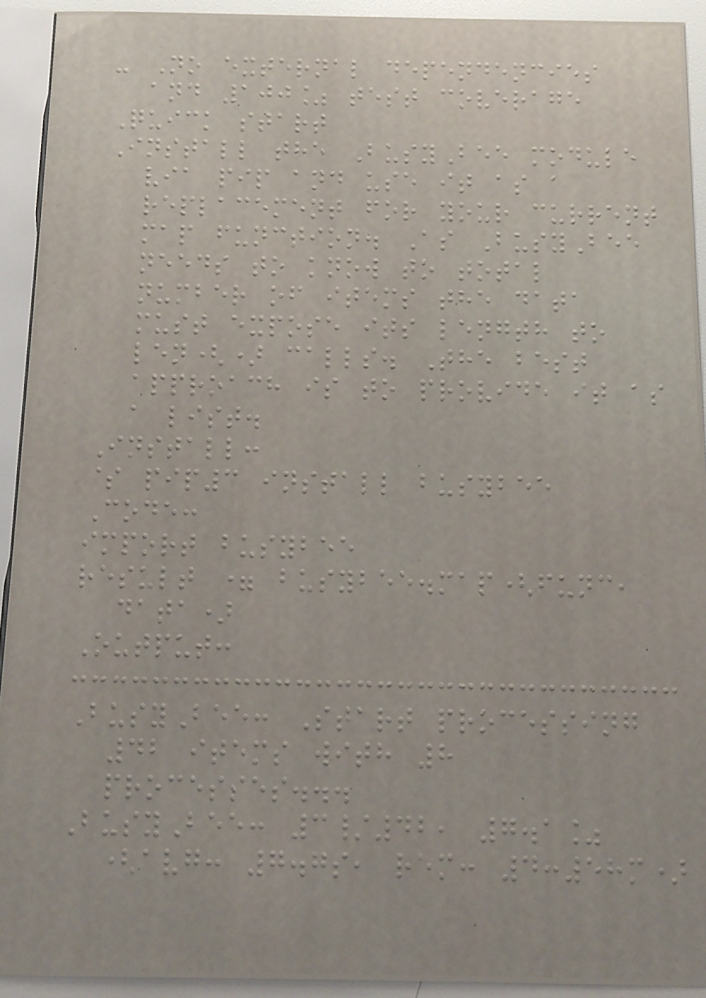- No external dependencies
and 100% test coverage
Quick start
Install the BusyBee module
via pip and use it as a
replacement for your current
map function. As BusyBee
needs to know to total
number of items the data
must expose its length to
len() calls. The best
approach is to provide it as
a list.
Install:
$ pip3 install busybee
Code:
import busybee
result = busybee.map(func,
data)
Output:
BusyBee: Start processing
42 items with 8
processes...
BusyBee: 3/42, 7.1%
(avg: 7.7s, rem: 4:58m)
